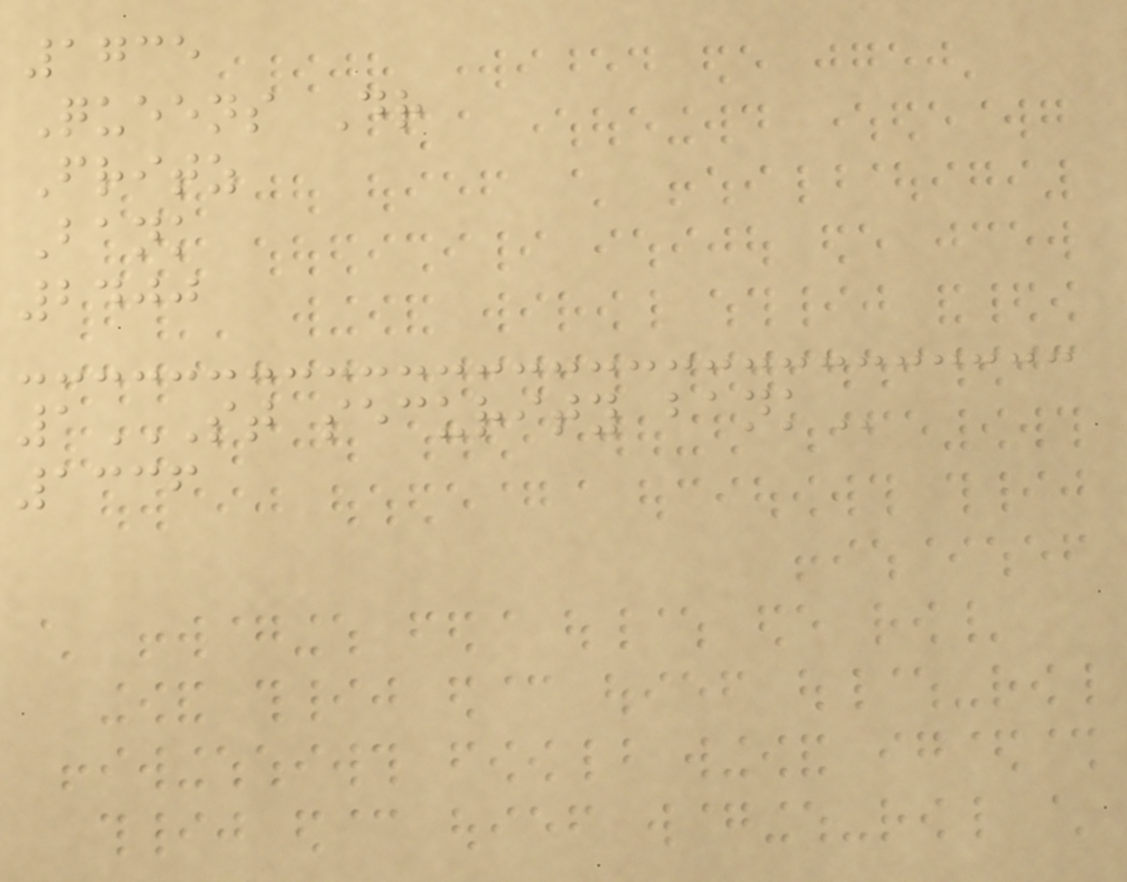1735
Queens Dr
Fritz
Bank
2400
1ST SECURITY BANK
1336
